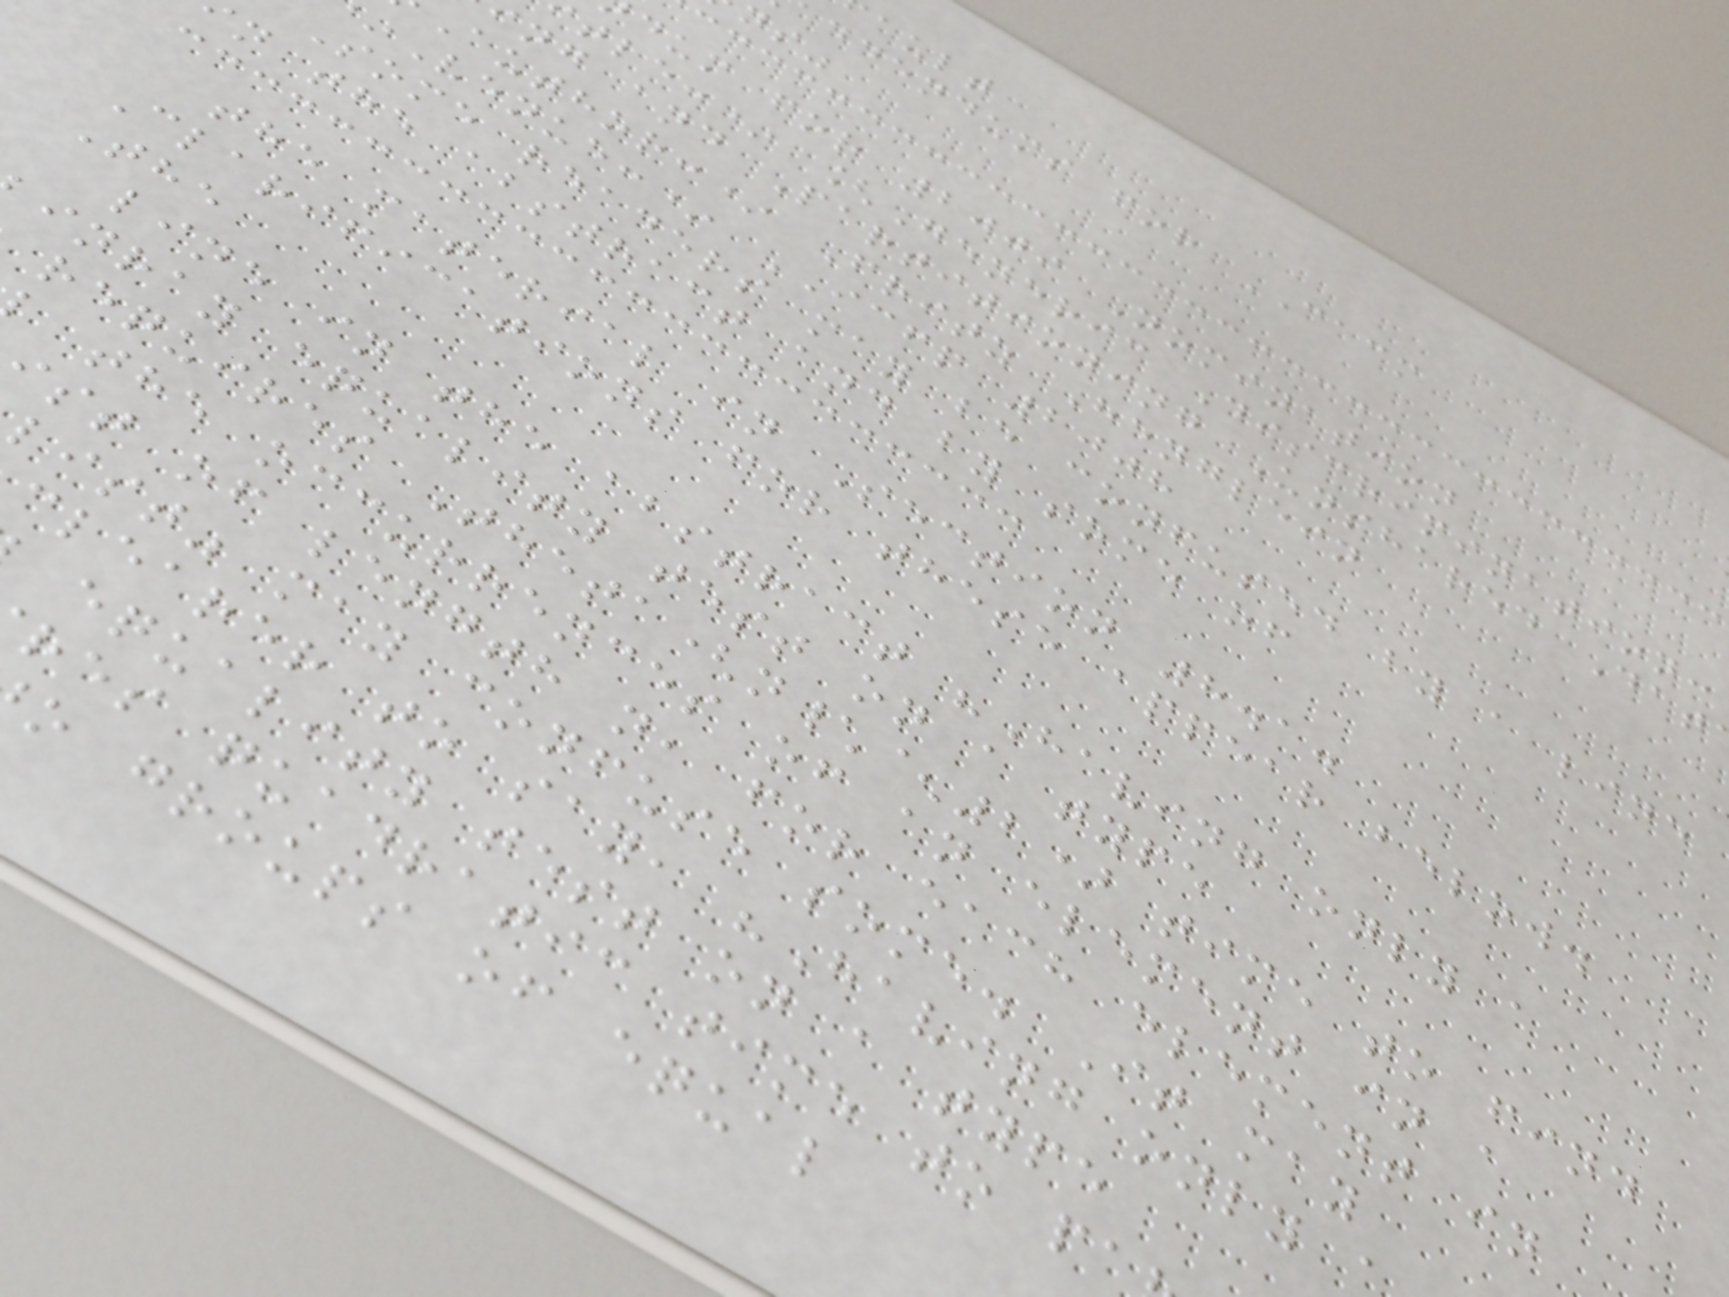ault
ddendums for CACM
dum for 2009 Nomination
tle:* [Generic Discrimination:
ng and Partitioning Unshared Dat
Author:* Fritz Henglein
Venue:* ICFP 2008
Some readers may be confused by a line
n the abstract and by some of
the material in Section 8.1.
Clarifications for these appear below.
The
line in the abstract "Having only a
inray equality test on a type
requires Theta(n\^2) time to find
the occurrences of an element in a
ist of length n, for each element in
list" may confuse some. It may
clearer to say, "Having only
equality test on a type
res quadratic time to pa
o groups of equal
